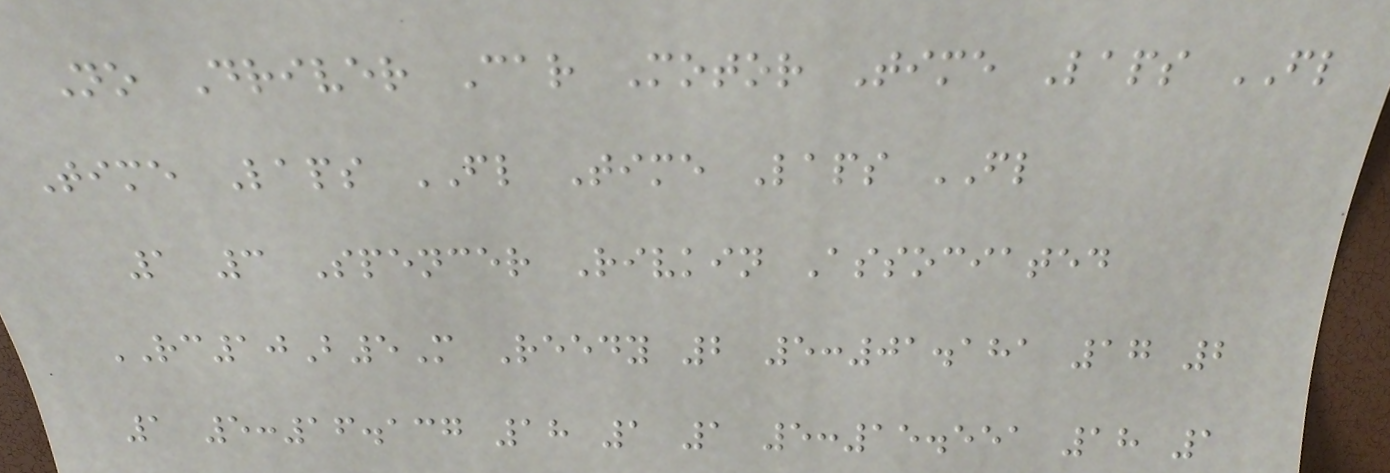No Driver Car Motor Time Laps FL
Time Laps FL Time Laps FL
1 3 Spencer Rivkin Associated
RC10B5M Reedy 2 5:01.181 17 2
1 5:16.137 18 1 1 5:15.551 18 1
